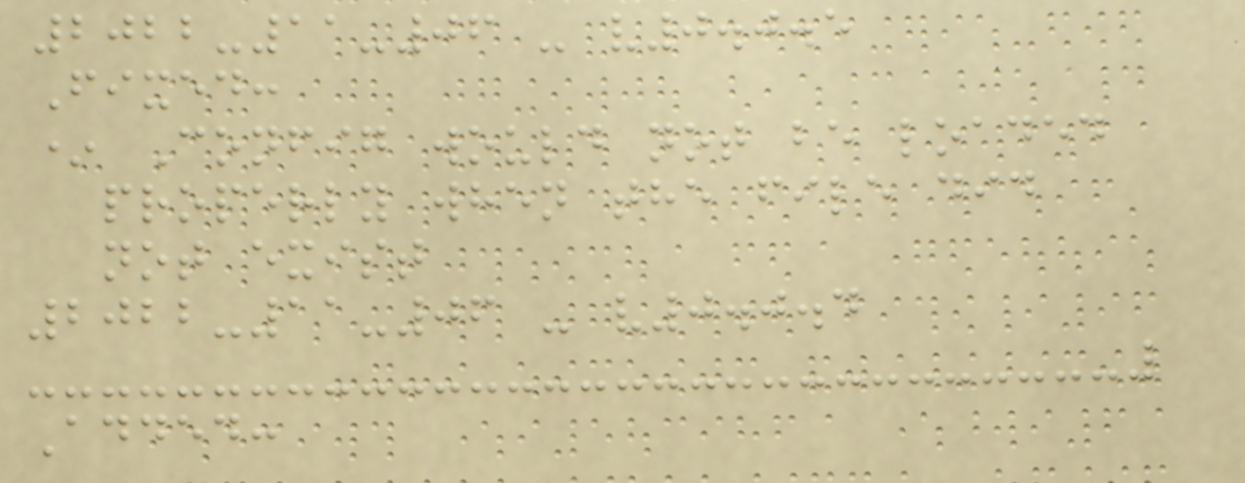2022-11-06 - v0.0.5
Fixed:
* Config would not be loaded
properly when the file did
not exist
2022-11-06 - v0.0.4
Added:
